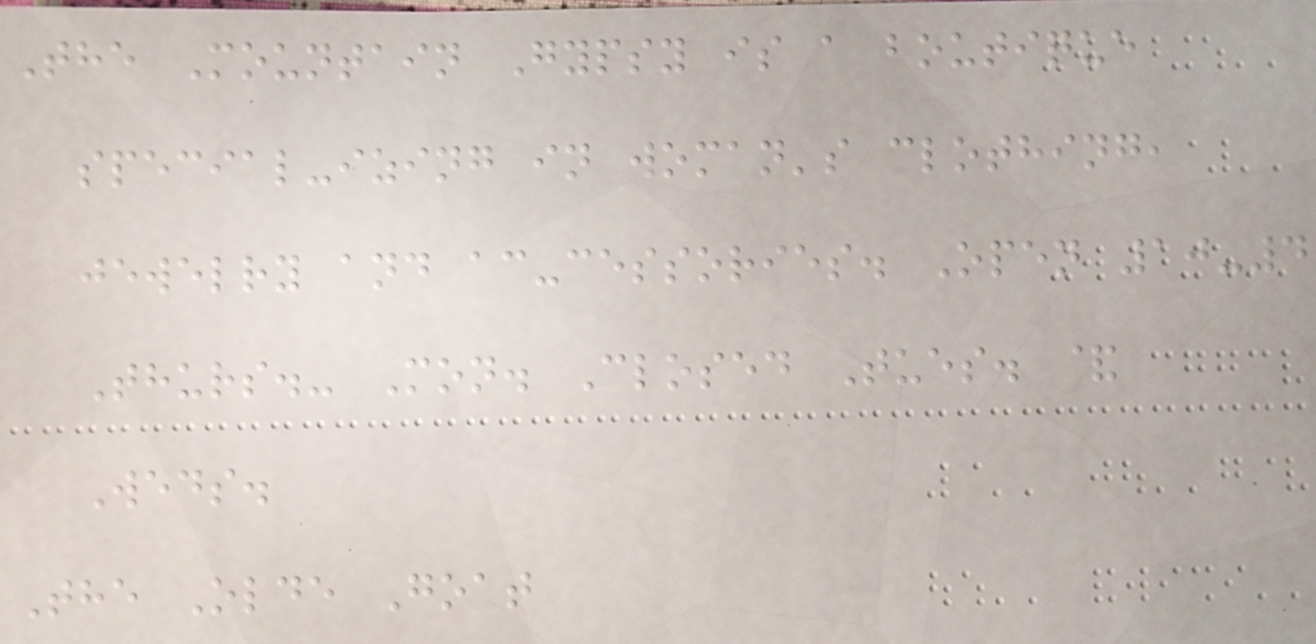The Mountain Gypsy is a boutique
special-izing in woman's clothing,
jewelry and ac-cessories. Open 10-4
Thurs.- Mon. Closed Tues. &
Weds.
The Olde Goat
